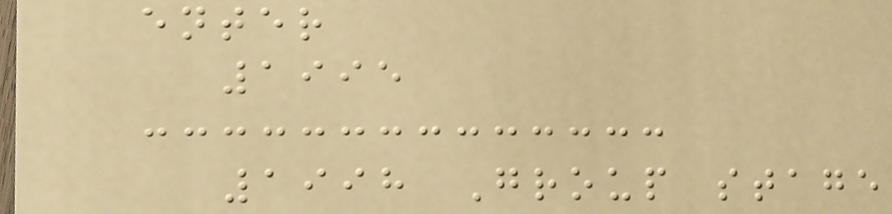enter
1995
1998 Group stage
